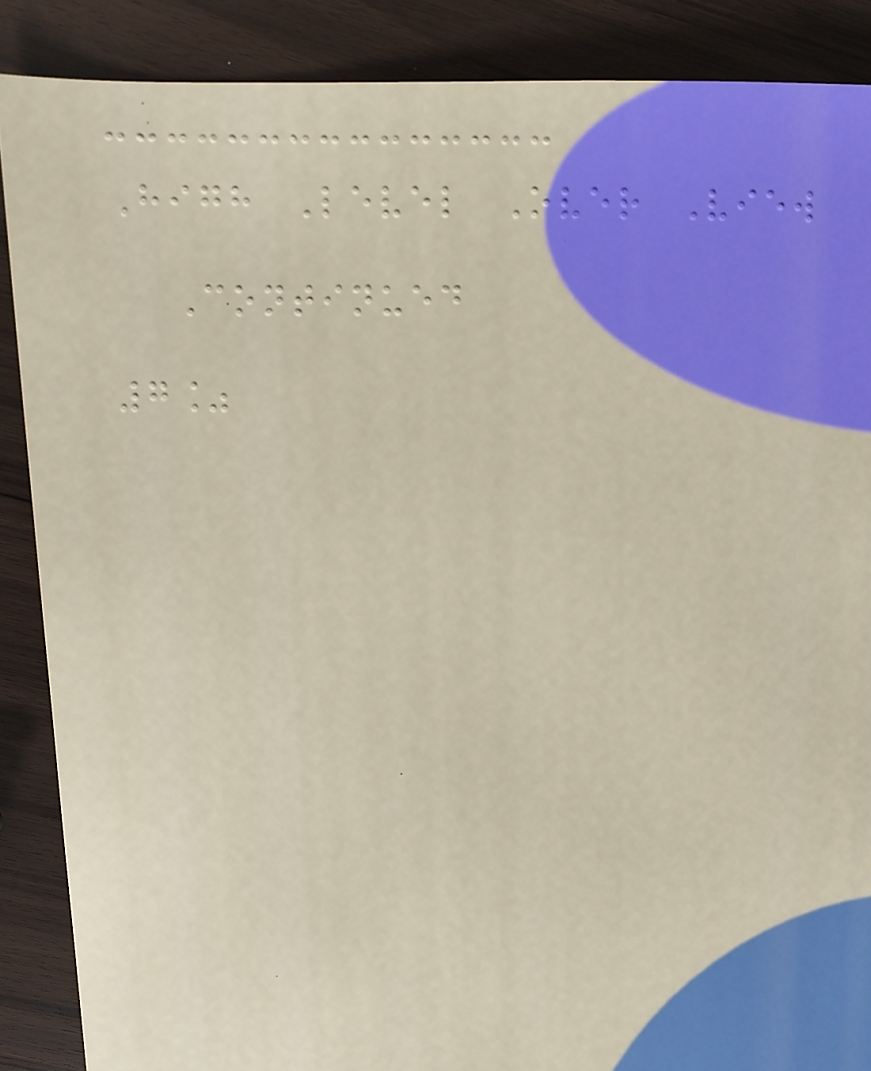High Level Over View
Continued
7%
